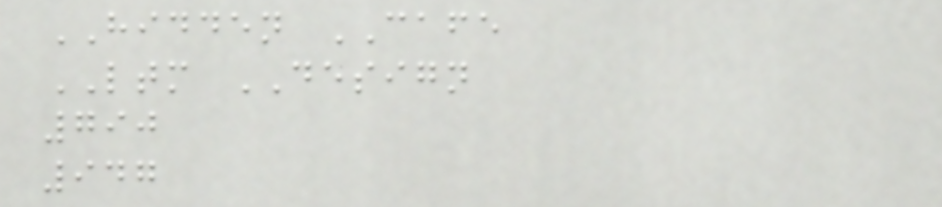HIDDEN CAFE
LTM DESIGN
790
947
